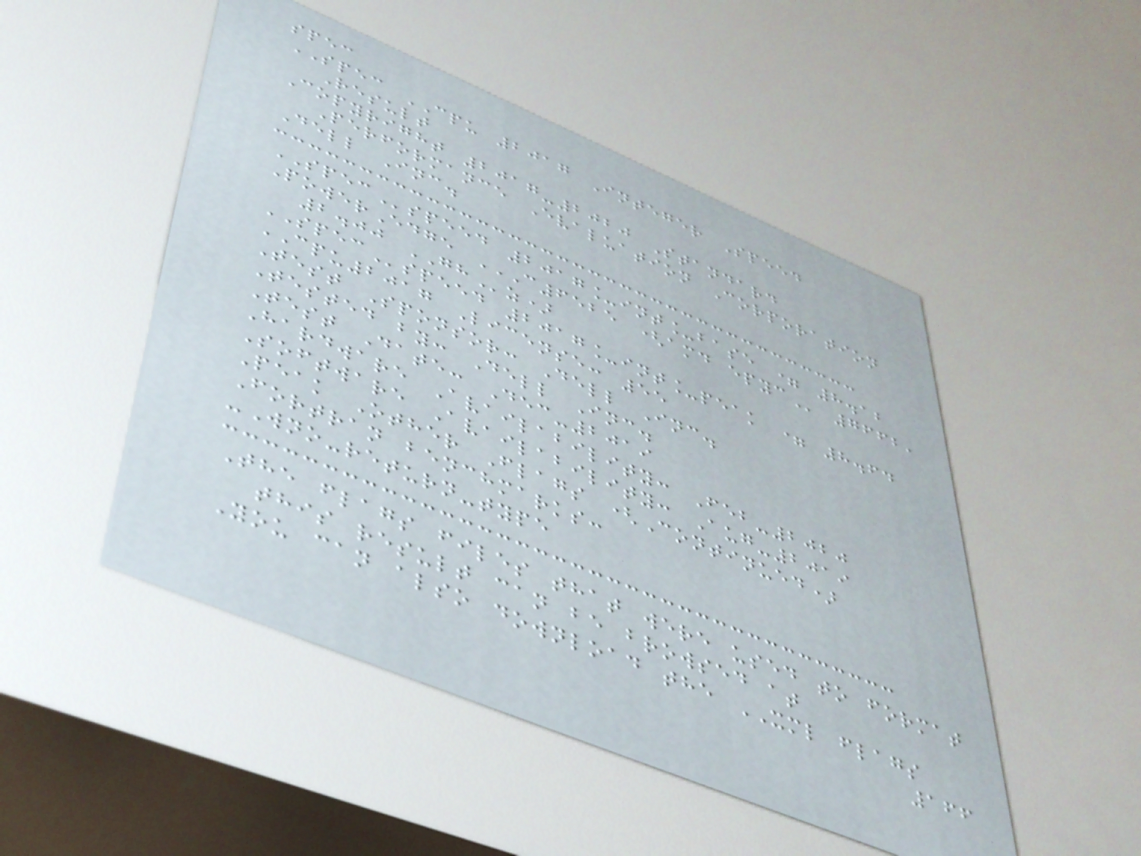spec
SPEC CPU 2017 Integer Speed
Result
Copyright 2017-2020 Standard
Performance Evaluation Corporation
Dell Inc.
SPECspeed 2017_int_base = 8.12
PowerEdge C6525 (AMD EPYC 7662,
2.00 GHz)
SPECspeed 2017_int_peak = 8.64
CPU2017 License: 55
Test Sponsor: Dell Inc.
Tested by: Dell Inc.
Test Date: Dec-2019
Hardware Availability: Feb-2020
Software Availability: Aug-2019
Peak Other Flags (Continued)
Fortran benchmarks:
-Wno-return-type
The flags files that were used to format
this result can be browsed at
You can also download the XML flags
166
